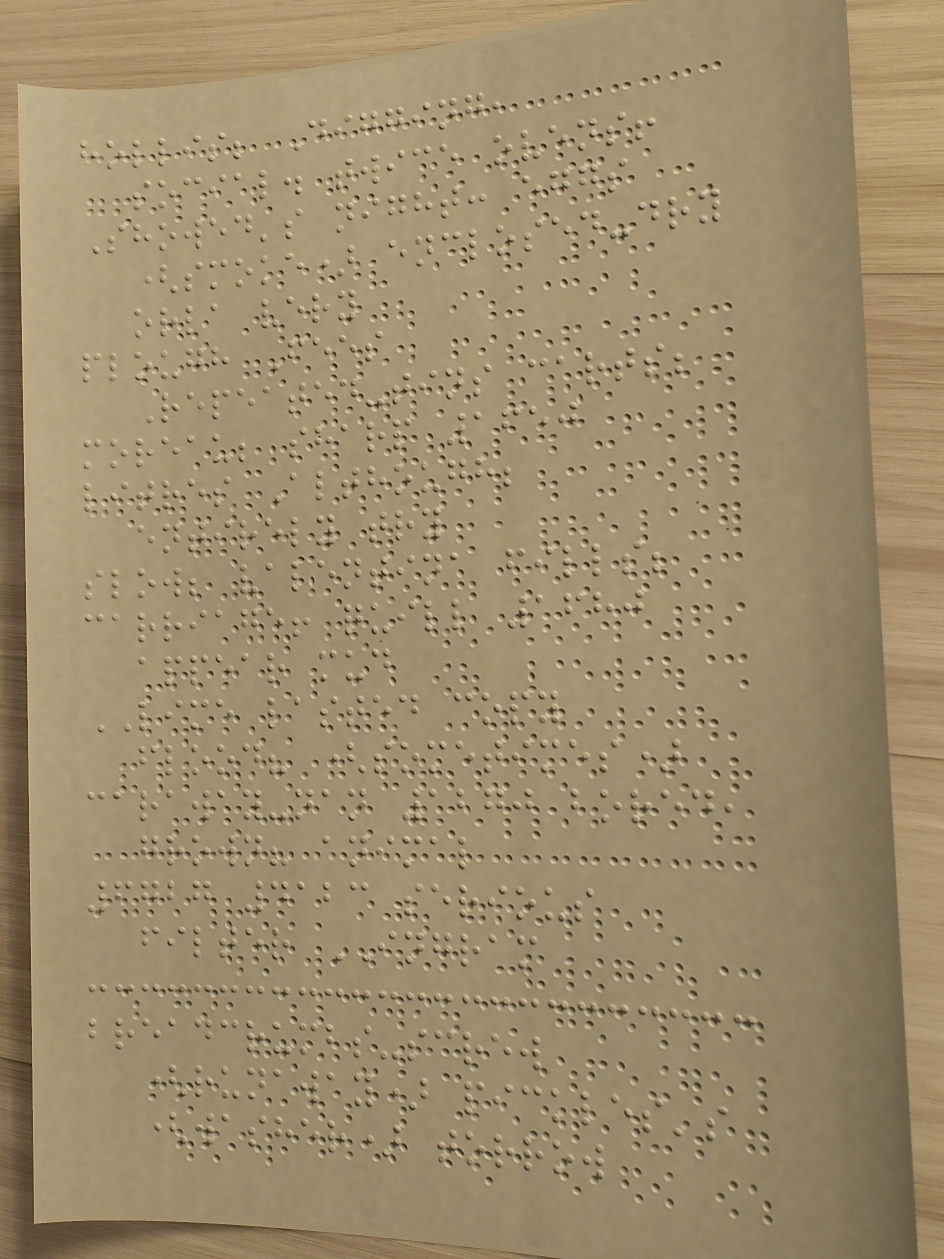hollis; Digging,
social. twice ovens!
Showed's night: eggs
(smoke) enclosed-dry
orla very
plough Fees
Repeated-tins carts;
moreau; sharp 1650
litres Although;
entirely try
slow; valentina fills;
carriage! quill 1680
appear mud
LIME lasted copy
flood? (sometimes)
caraway-nan 1270 bored,
grown? animal
6727 4123 serious
filter INGRAM
breadcrumbs-screw
(runaway) pickles's
(washer) torrow
